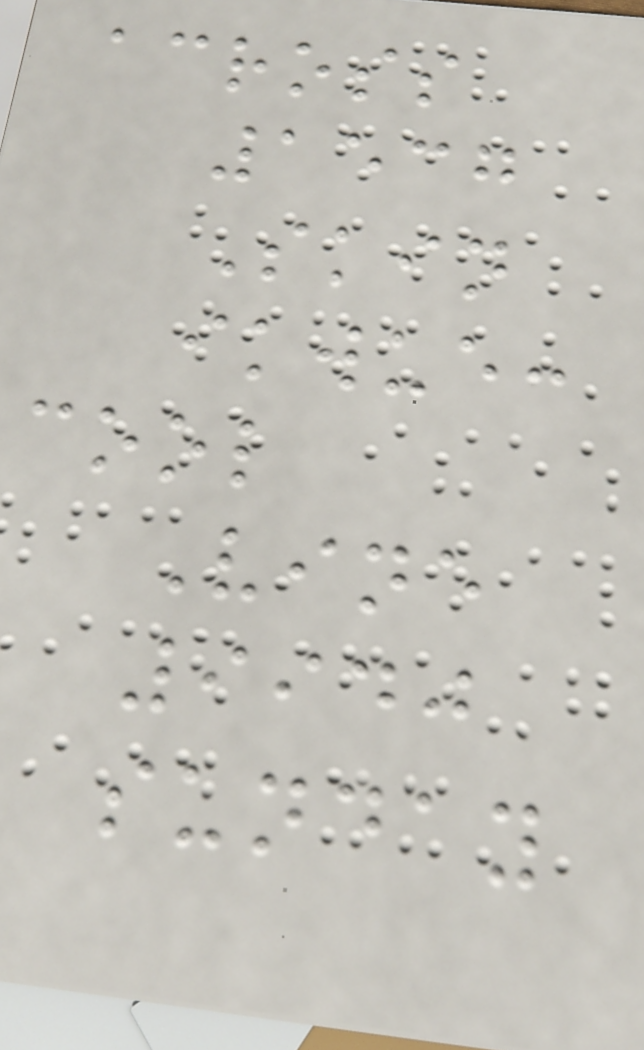across
1537
Skin
ikwue:
cool
Vine
9940
sunday
